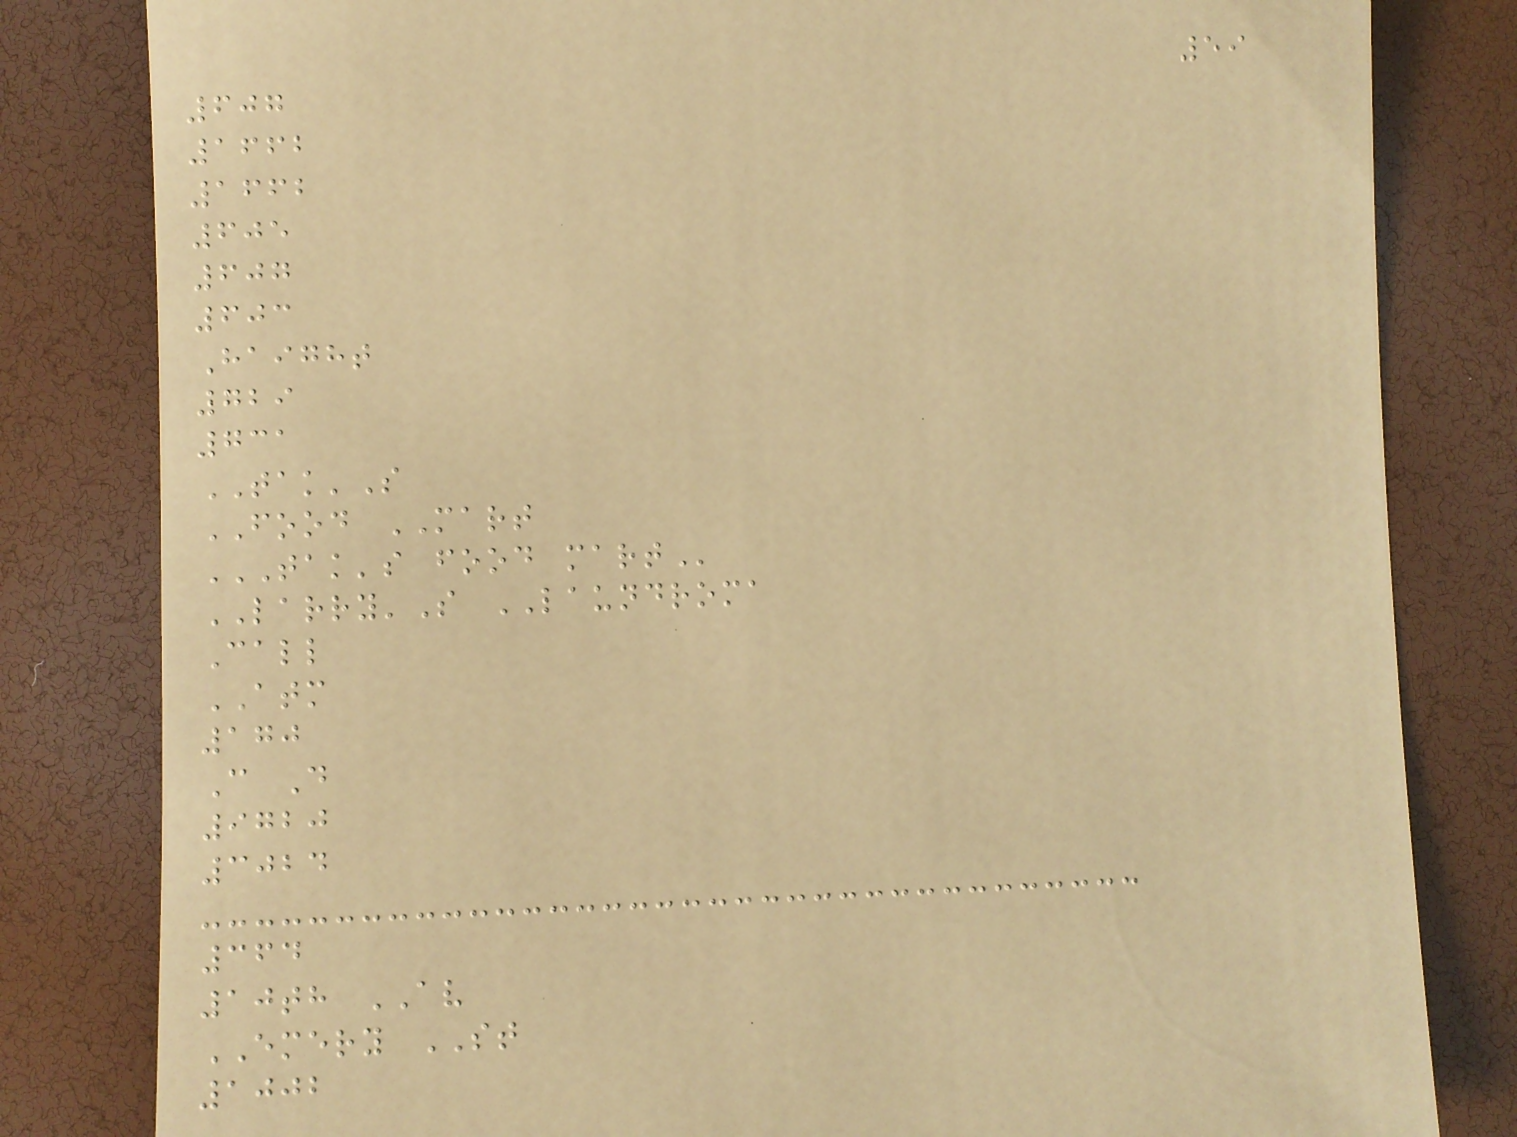59
607
1662
1662
605
607
603
Haight
729
731
TAK'S
FOOD MART
TAK'S FOOD MART
LARRY'S LAUNDROMA
Call
ATM
170
C D
9720
3024
364
10th AV
EMERY ST
1002
